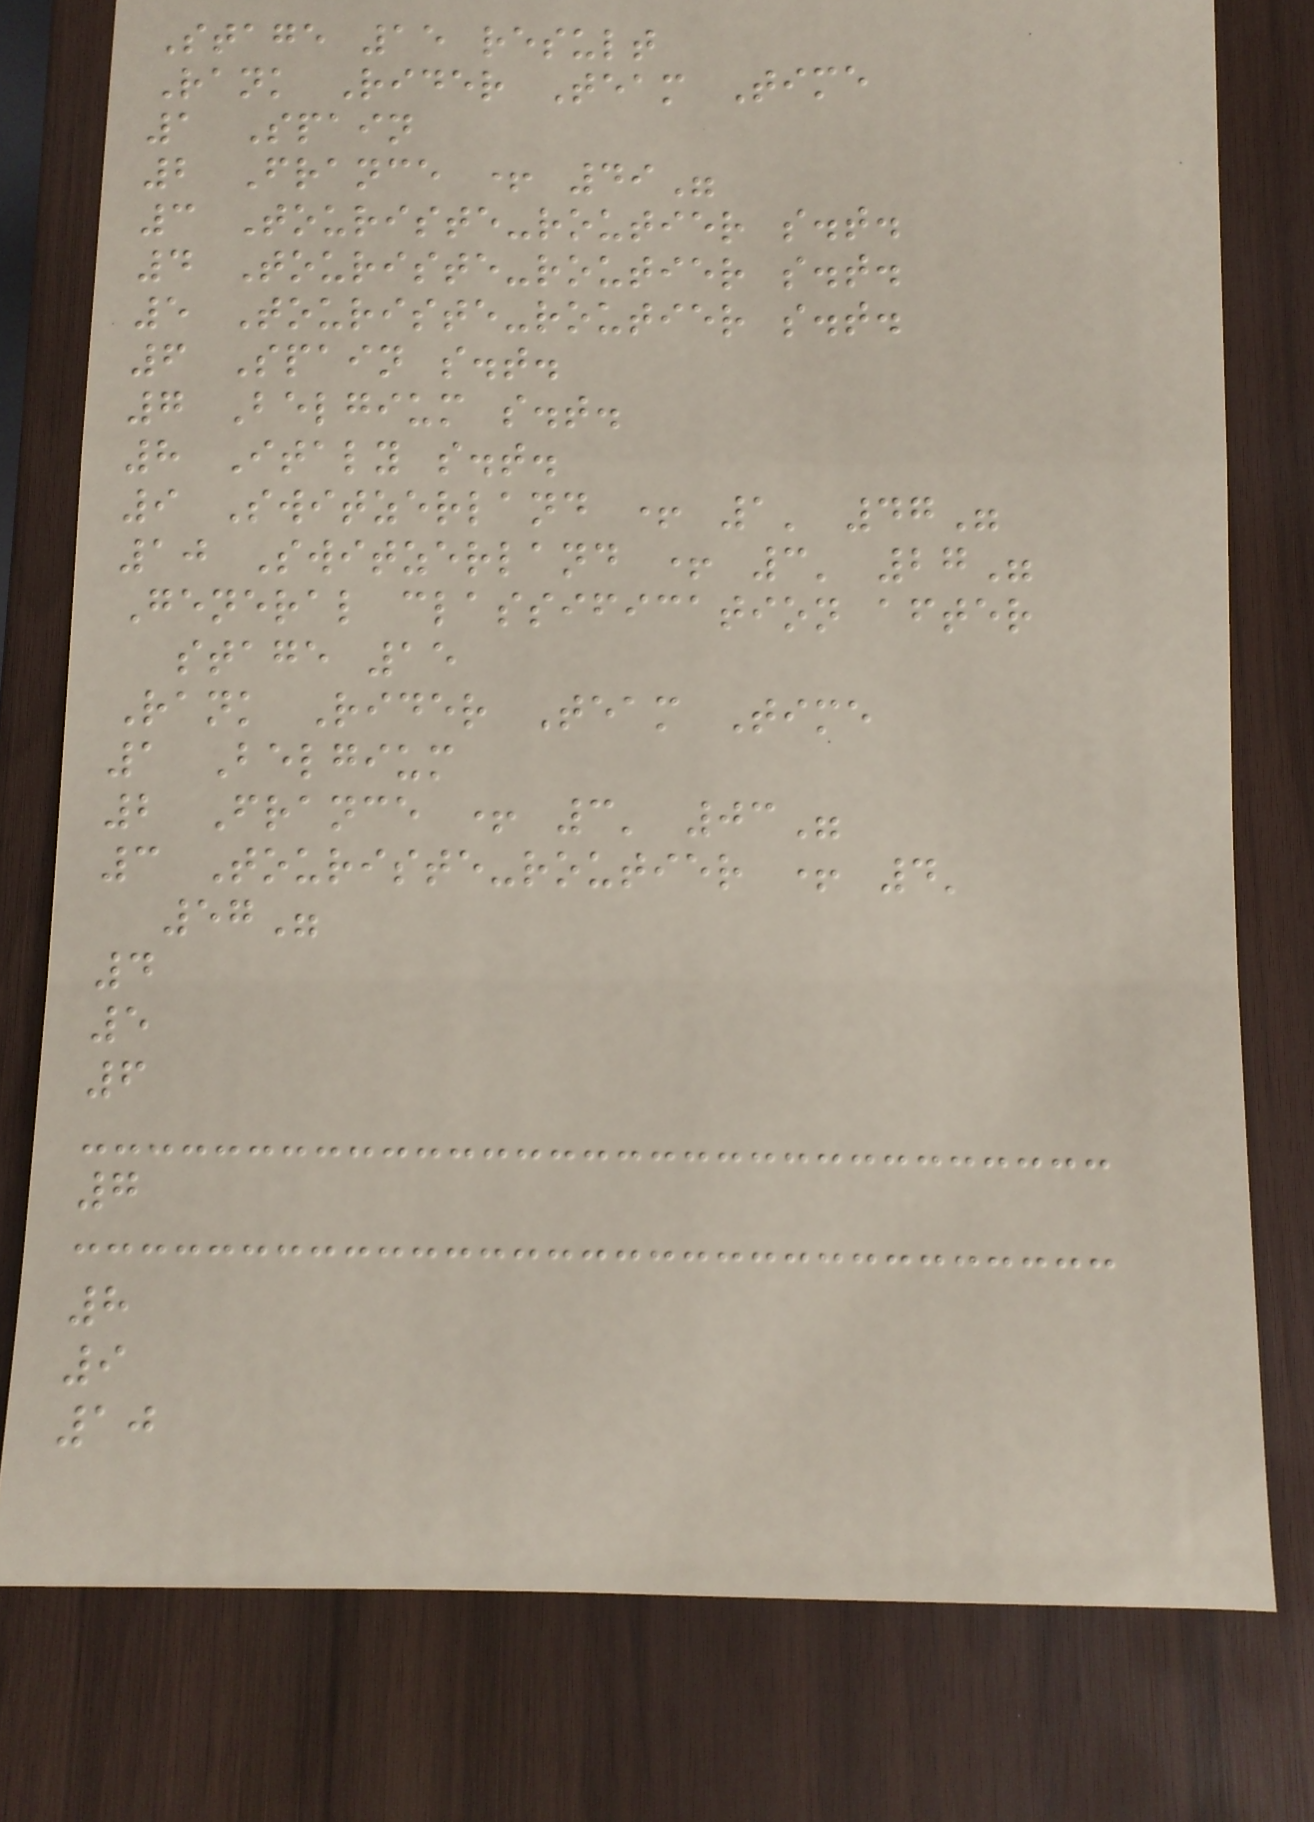Stage 15 result
Rank Rider Team Time
1 Spain
2 France + 49"
3 Touriste-routier s.t.
4 Touriste-routier s.t.
5 Touriste-routier s.t.
6 Spain s.t.
7 Belgium s.t.
8 Italy s.t.
9 Switzerland + 1' 47"
10 Switzerland + 3' 27"
General classification after
stage 15
Rank Rider Team Time
1 Belgium
2 France + 3' 03"
3 Touriste-routier + 4'
57"
4
5
6
7
8
9
10
